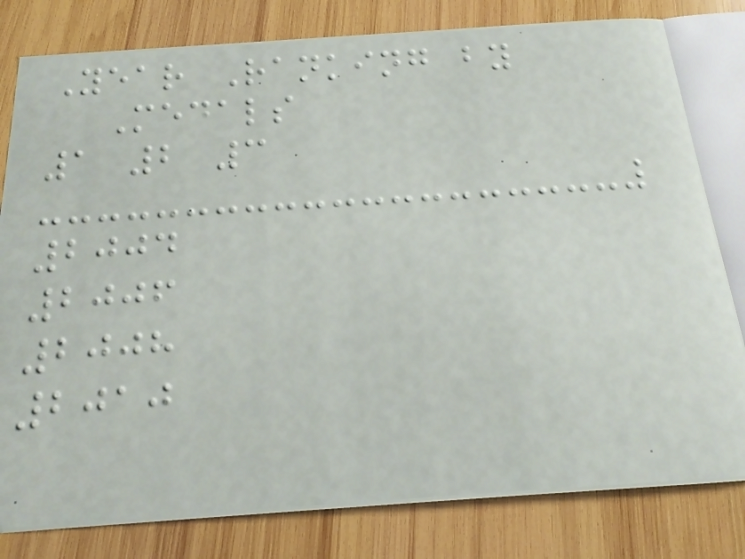Year Ranking by
Medals
1 2 3
2004
2006
2008
2010
